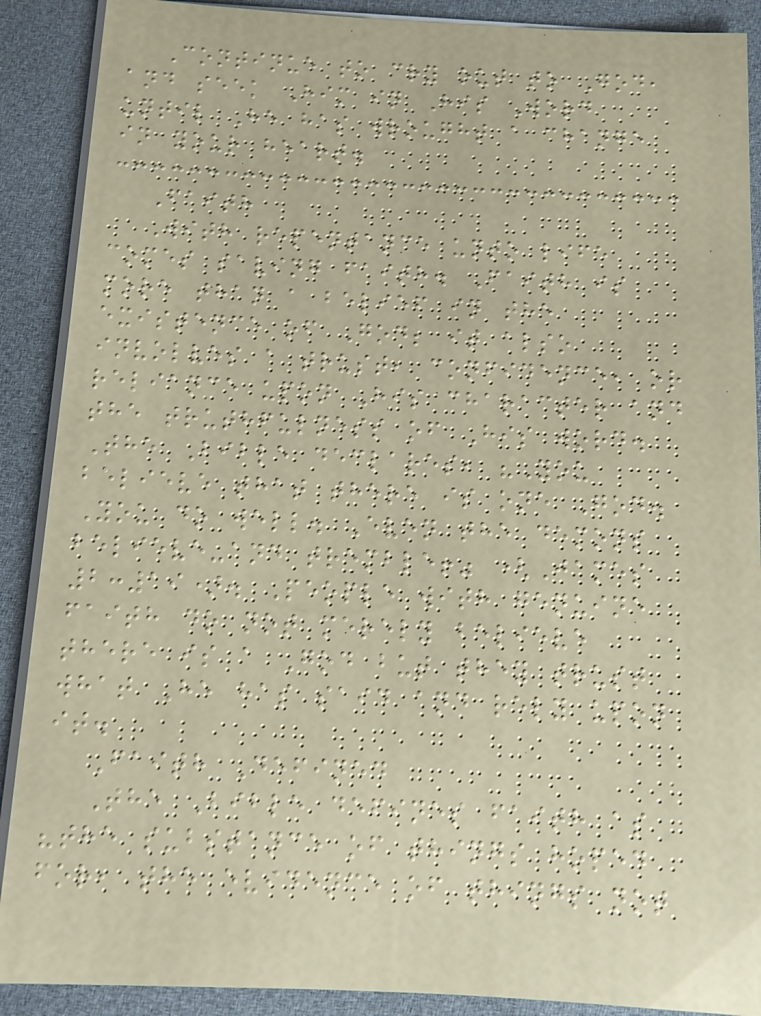Continue to cry out to God,
and seek Him in His Word
until He has wrought a change
in your heart.
Faith
With repentance unto life
comes saving faith. Faith is
more than a belief in the
existence of God; it also
involves a trust, confidence, or
reliance upon His character and
the truthfulness of His word.
The Bible declares, "You
believe that there is one God.
You do well. Even the demons
believe-and tremble!" (James
2:19). People with genuine
faith do not merely believe
there is a God but they trust
what He has said and rely upon
it.
Faith Defined
The Bible defines faith as
"the substance of things hoped
for, the evidence of things not
